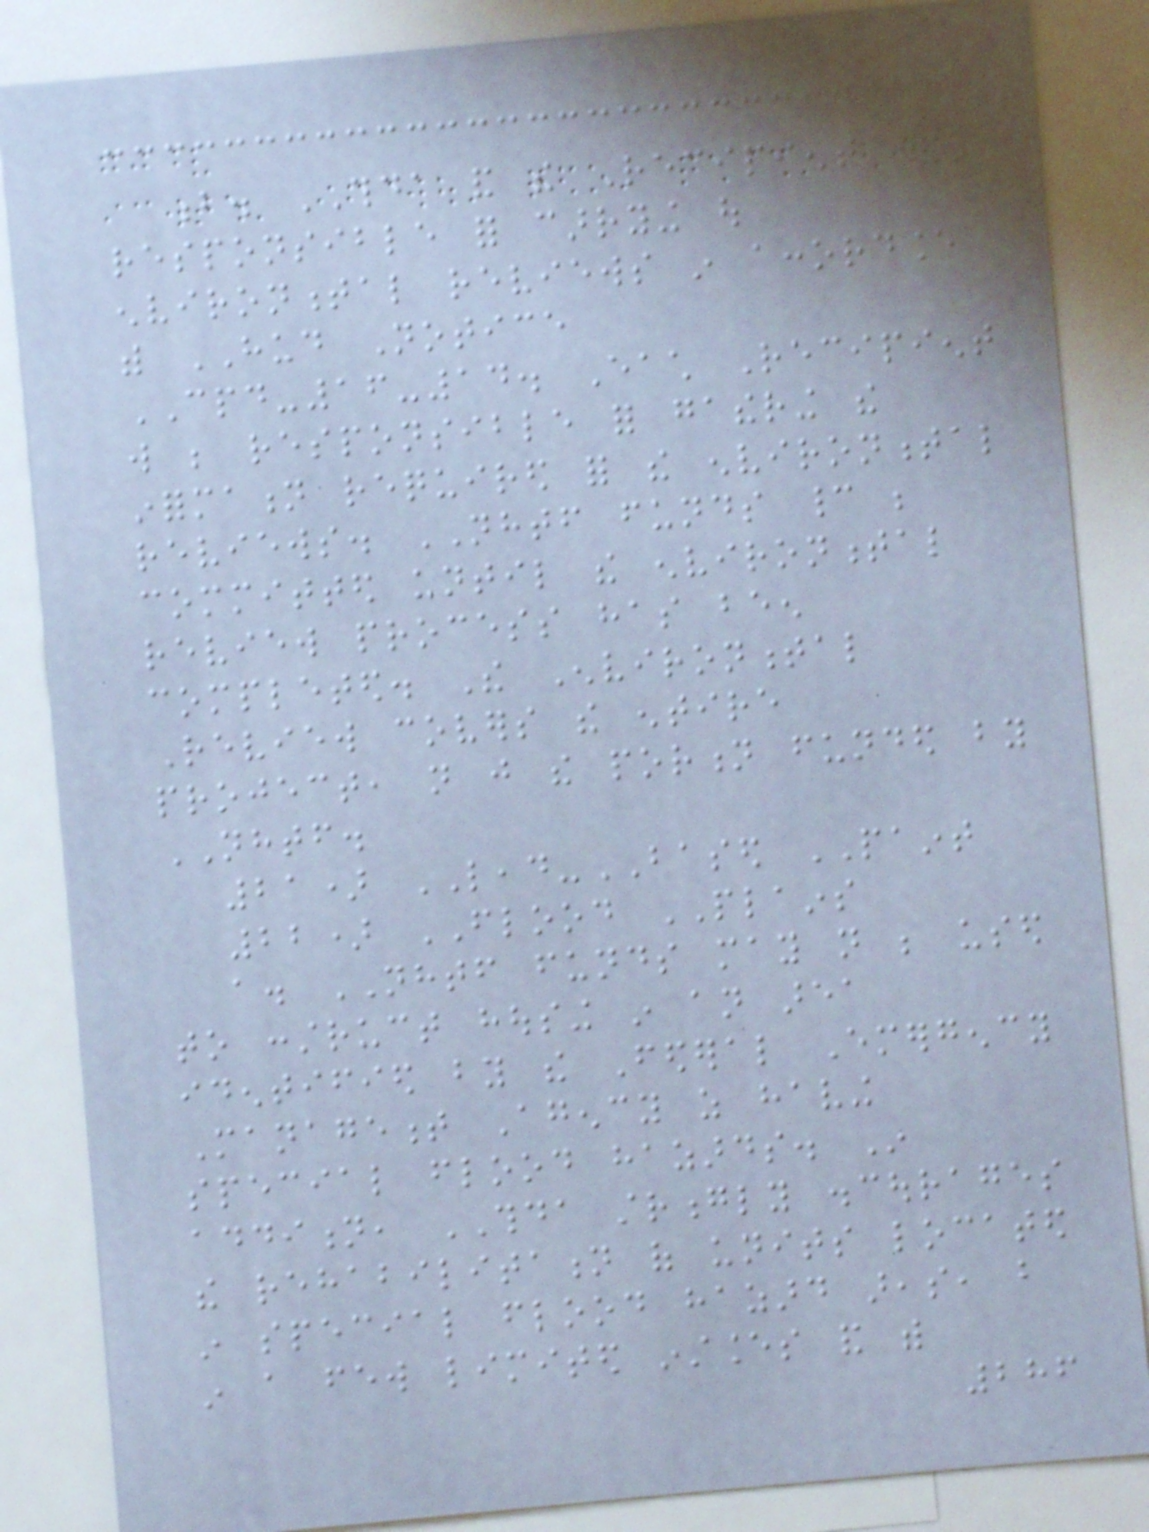b. THDA and the Recipient will be
responsible for carrying out
environmental reviews in accordance
with HUD Notice
CPD-16-14. Each Recipient
will be responsible for gathering the
information required for the environmental
reviews. NHTF funds cannot be
committed until the environmental
review process has been
completed. The Environmental
Review covers the entire
project, not just the portion funded by
NHTF.
21) LEAD-BASED PAINT
22) FLOOD PLAINS
a. NHTF funds may not be used
to construct housing in an area
identified by the Federal Emergency
Management Agency as having
special flood hazards. In
addition, THDA strongly discourages
the rehabilitation of units located
in special flood hazard areas, but
in a few limited instances and with
286
